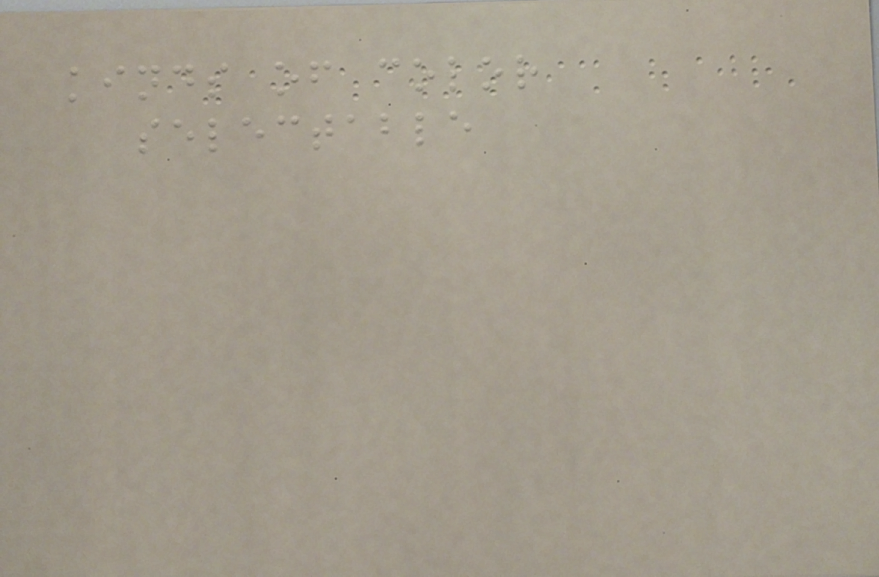kinds of color
selectable
